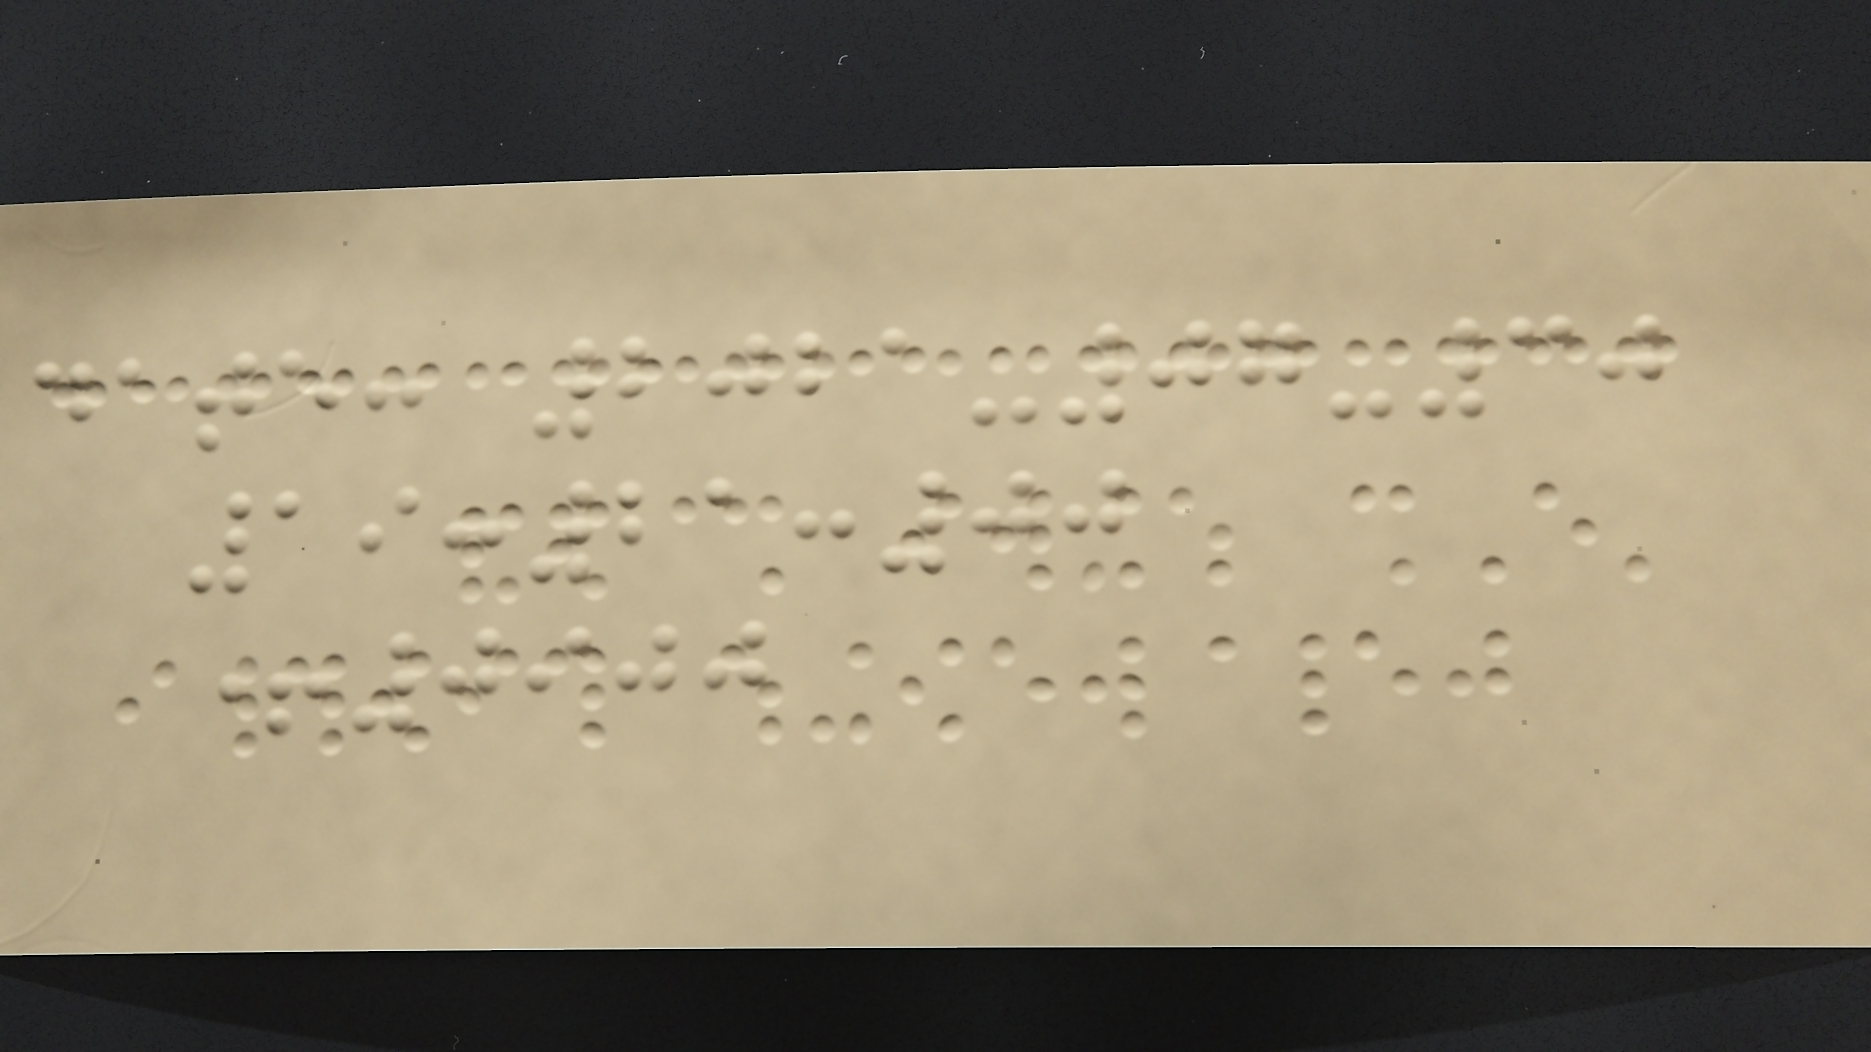date: 2021-07-30
19:21:00
+0900
